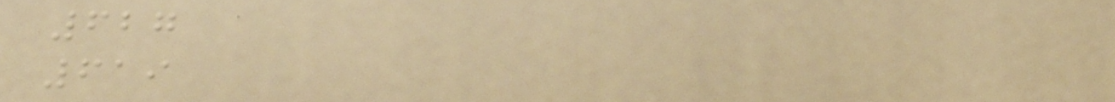627
619
